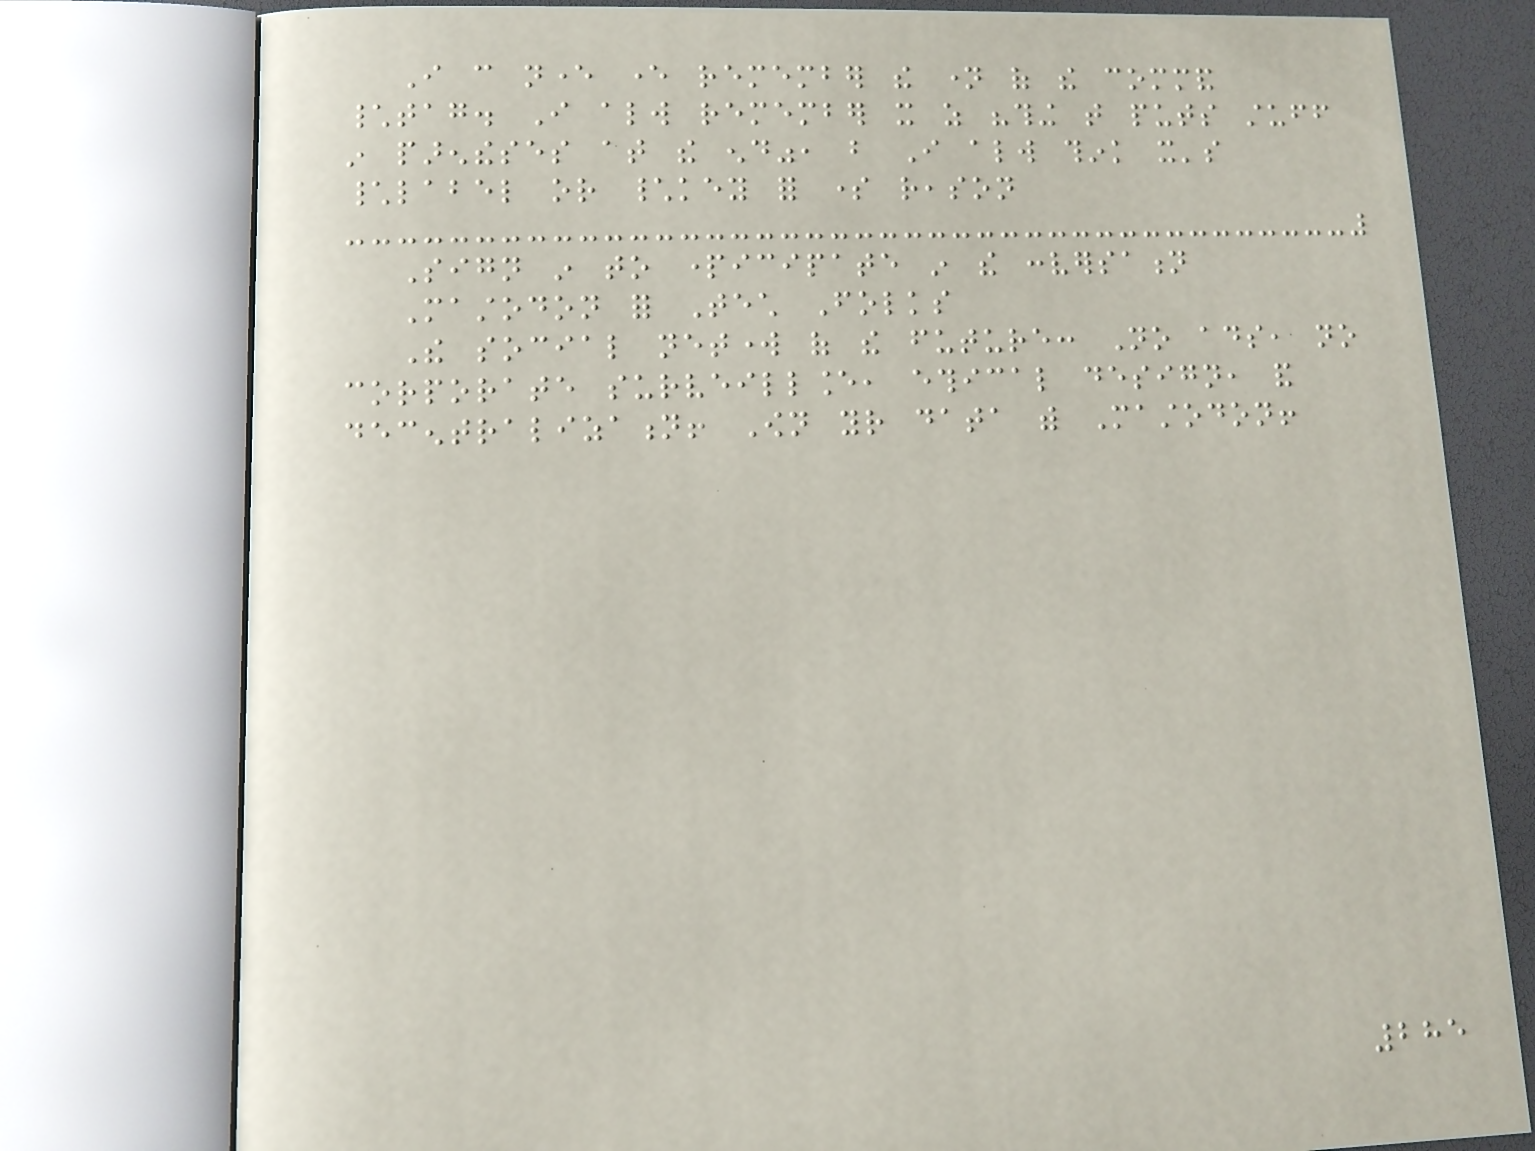I can never ever remember the name of the command
\tag. I always remember it as "thing that puts stuff
in parentheses at the end", but I always think it's
\label or \key for some reason
Sign in to participate in the conversation
Mastodon for Tech Folks
The social network of the future: No ads, no
corporate surveillance, ethical design, and
decentralization! Own your data with Mastodon!
285
